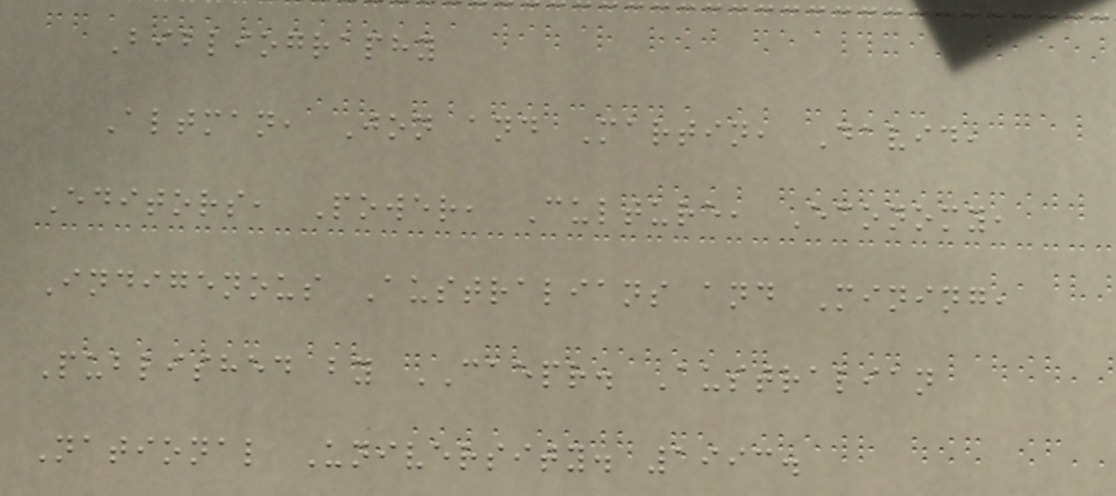Bibliography
Altman, Jon and Martin, David,
Editors, Power, Culture, Economy,
Indigenous Australians and Mining,
Published by CAEPR. Australian
National University. 1993.
